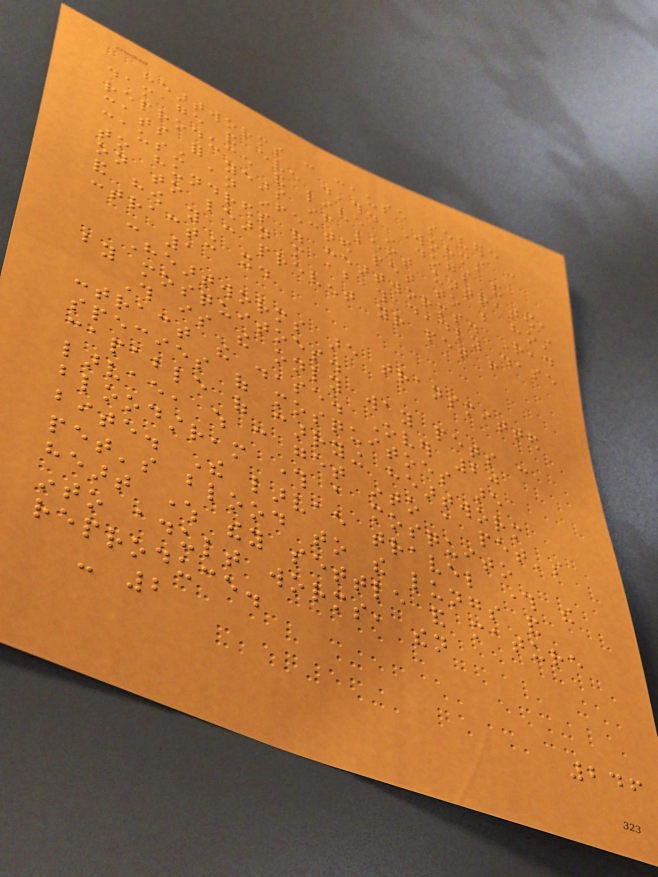heartworms can cause severe
damage and even death. Worms can
reproduce and live in dogs and
cats for years if left untreated,
causing an infected pet to be host
to hundreds of heartworms. Read
on to learn more about this deadly disease
and how you can prevent your pet from
contracting it.
- 1
Heartworms are transmitted
by mosquitoes.
This is the only way pets can
contract the disease. Over 20
species of mosquitoes are
capable of carrying heartworm
larvae, which can get into a pet's
bloodstream through a mosquito
bite. The larvae travel through the
pet's blood to the lungs and
heart where they settle and mature
into adult worms, then
reproduce.
- 2
246
